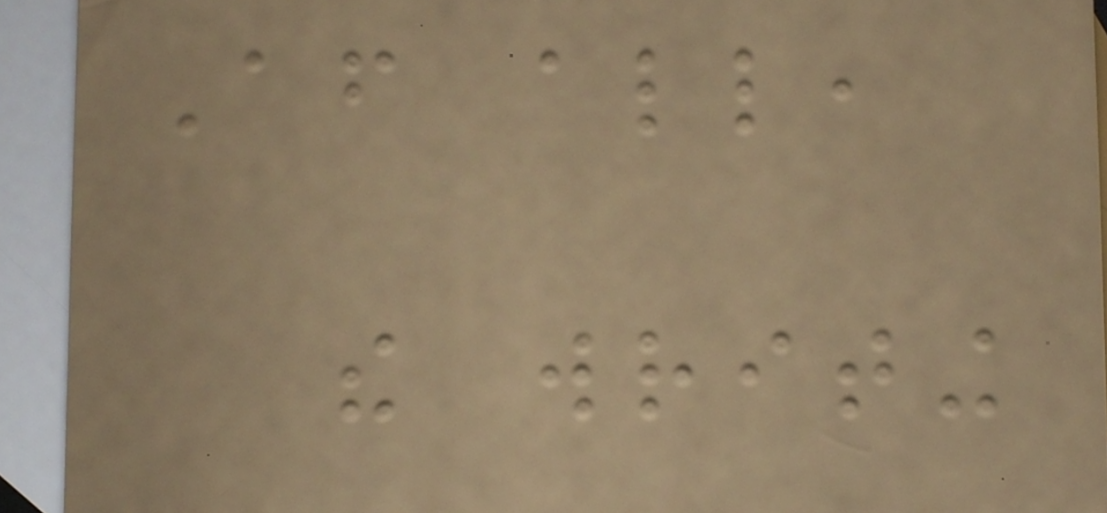After all,
the writing
